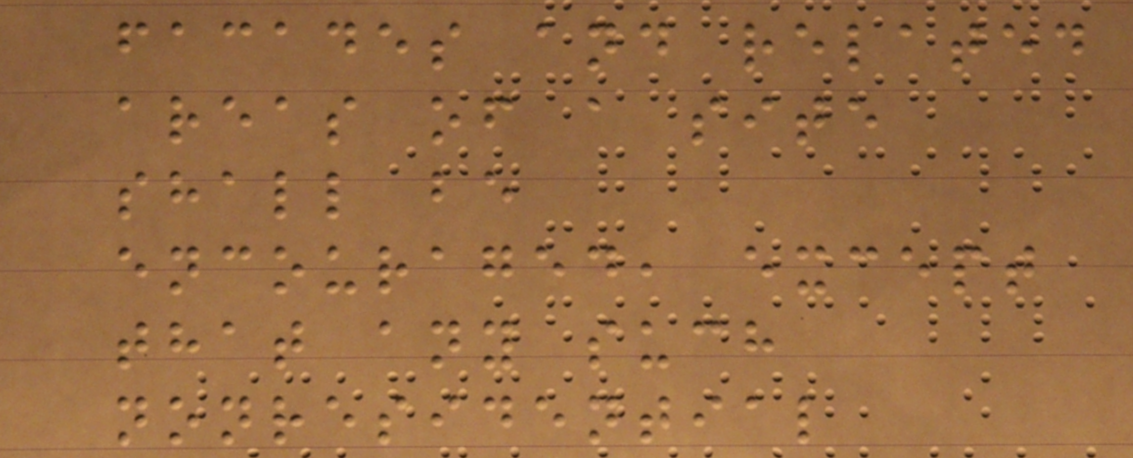facades and related
areas of a site
shall be
encouraged, except
that any such
nonresidential
